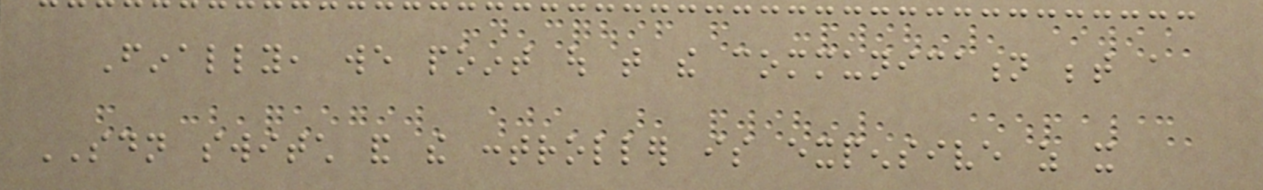Finally, we point out that the communication between a
SDN switch and the controller is expensive as it
